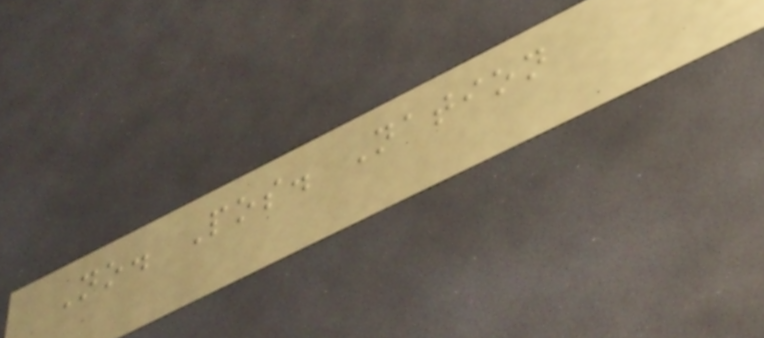No. Pos. Nation
